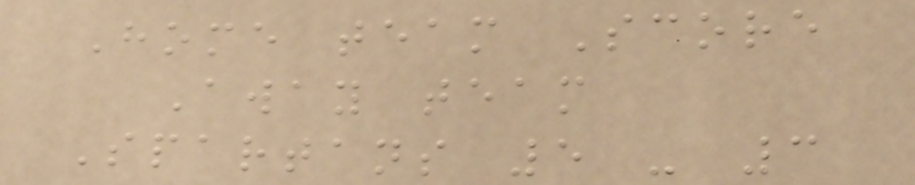Home team Score
Away team
Spartans 5 - 3
